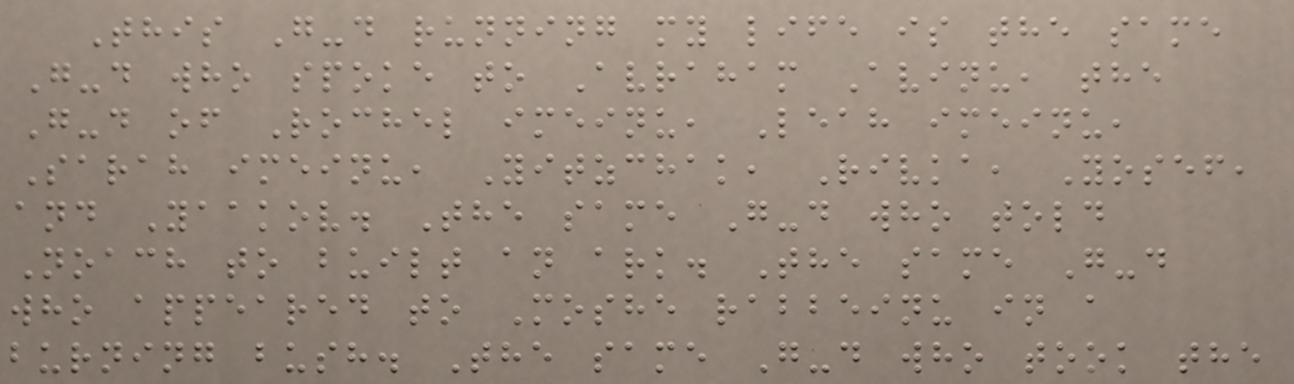This G-d running my life is the same
G-d who spoke to Avraham Avinu, the
G-d of Rochel imeinu, Leah imeinu,
Sarah imeinu, Yitzchak, Rivka, Yosef,
and Yaakov. The same G-d who told
Noach to built an ark. The same G-d
who appeared to Moshe rabbeinu in a
burning bush. The same G-d who took the
